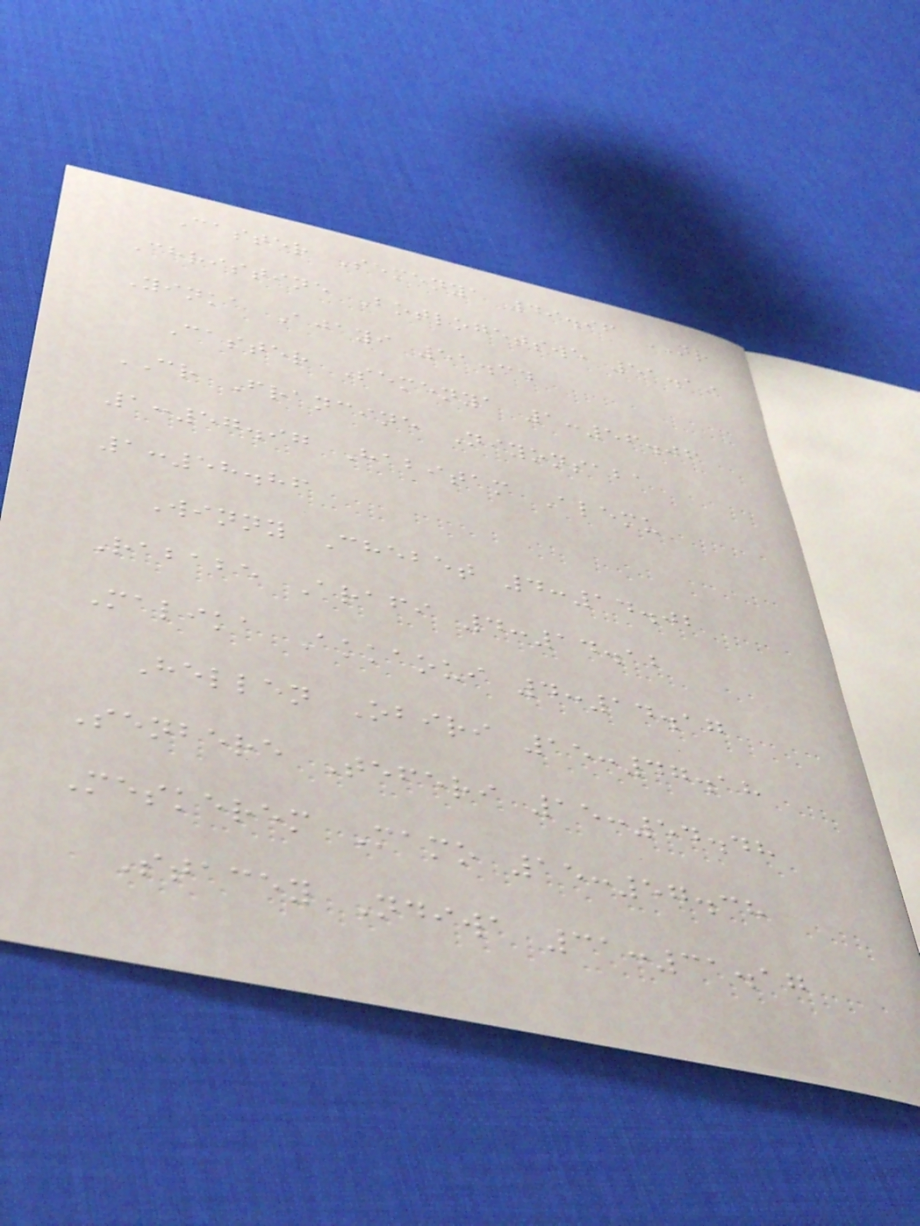Caster Semenya 49.96 NR
Christine Botlogetswe 51.19
Yinka Ajayi 51.34
Caster Semenya 1:56.06
CR Francine Niyonsaba
1:57.97 Habitam Alemu
1:58.86
Winny Chebet 4:14.02
Rababe Arafi 4:14.12
Malika Akkaoui 4:14.17
Hellen Obiri 15:47.18
Senbere Teferi 15:54.48
Meskerem Mamo 15:57.38
Stacey Ndiwa 31:31.17
